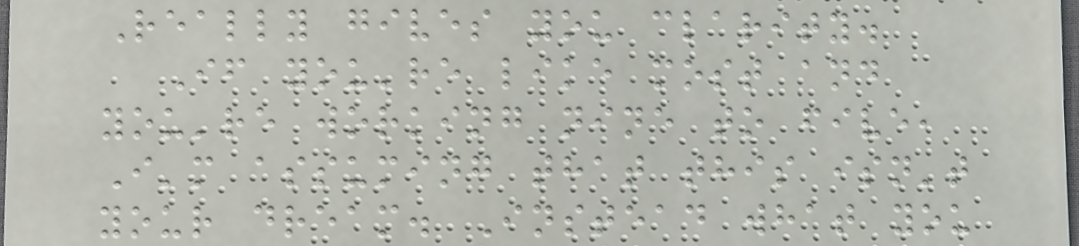Really gives you clarity.
If you're like most and
you're working nine to five,
I'm assuming that this isn't
your dream. Instead what you
